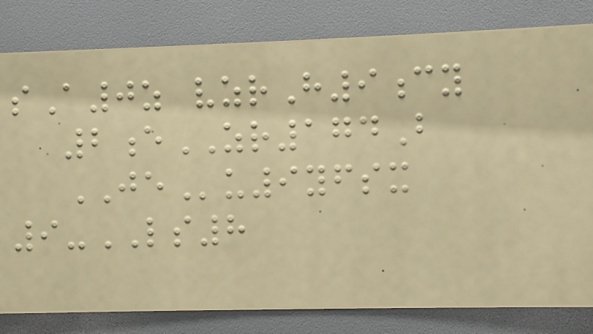sA0z vzrH9cy
2eZR174B
JEu9yfsx
9-LS8
